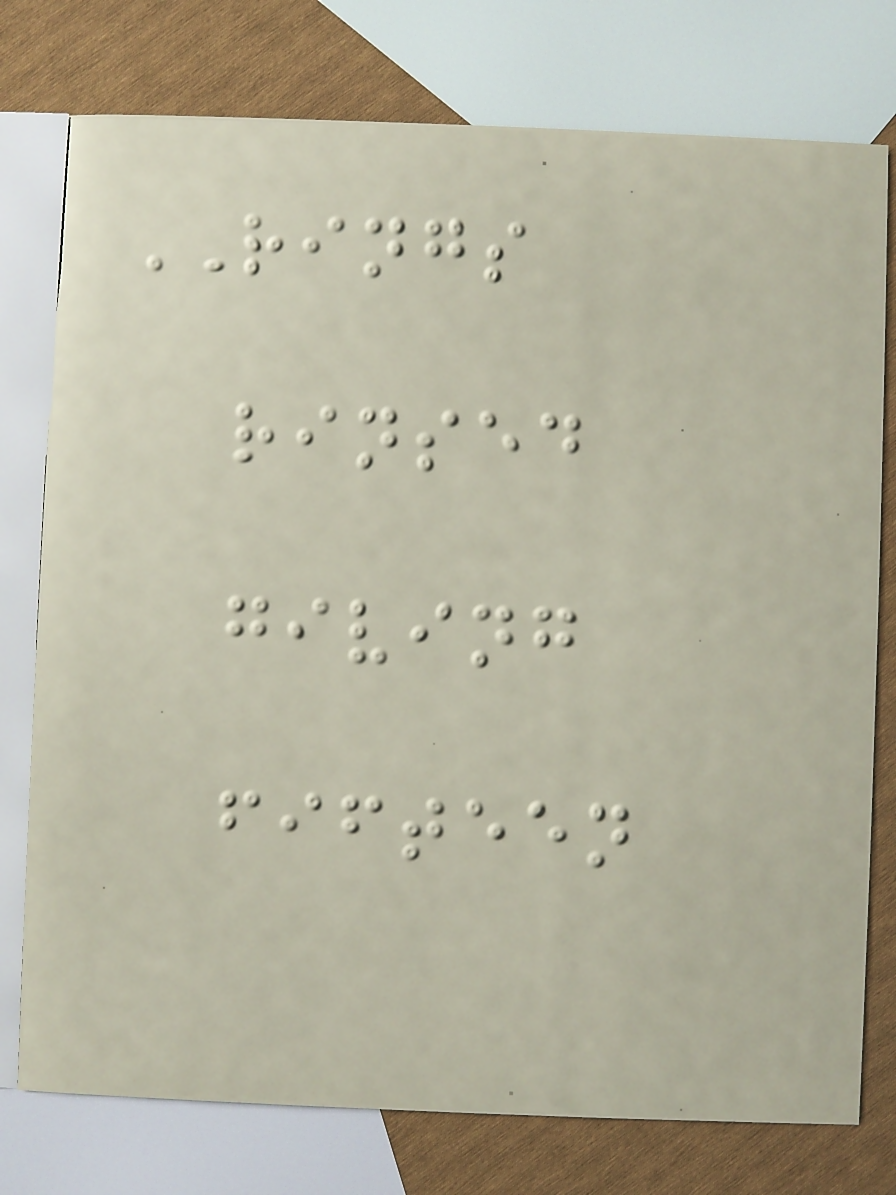RINGS
rinsed
giving
fifteen
